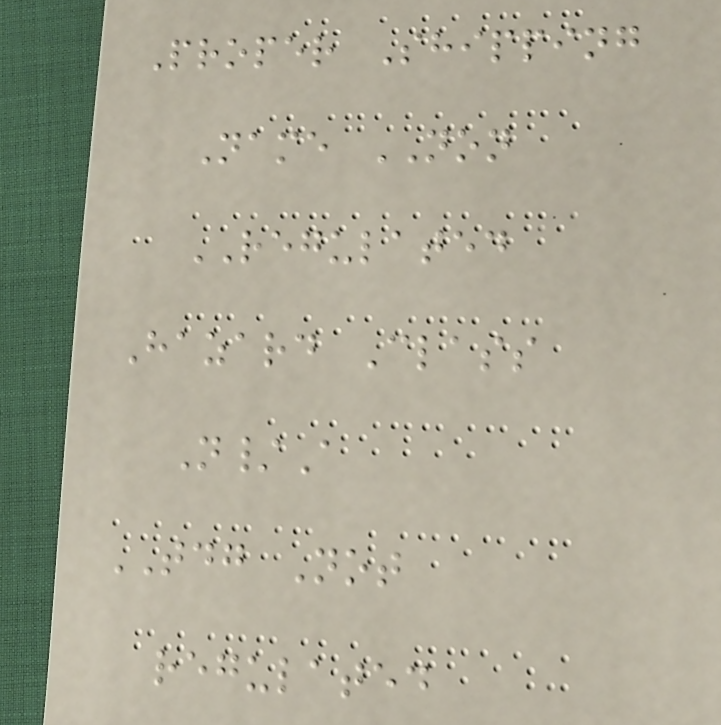Proper Shipping
Name NON
REGULATED
Hazard Class
N/A
TDG Not
regulated
